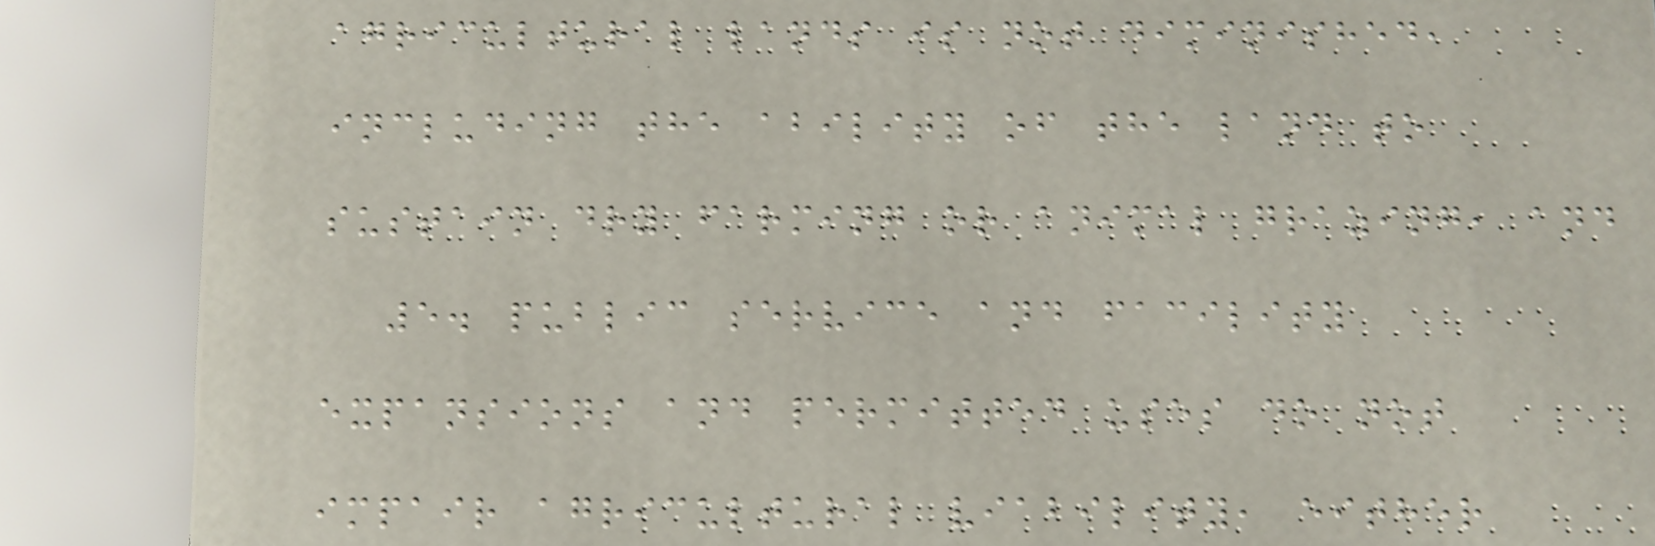agricultural lands is not diminished,
including the ability of the land to
sustain dry farming or animal grazing, and
5. public service and facility
expansions and permitted uses do not
impair agricultural viability, either
